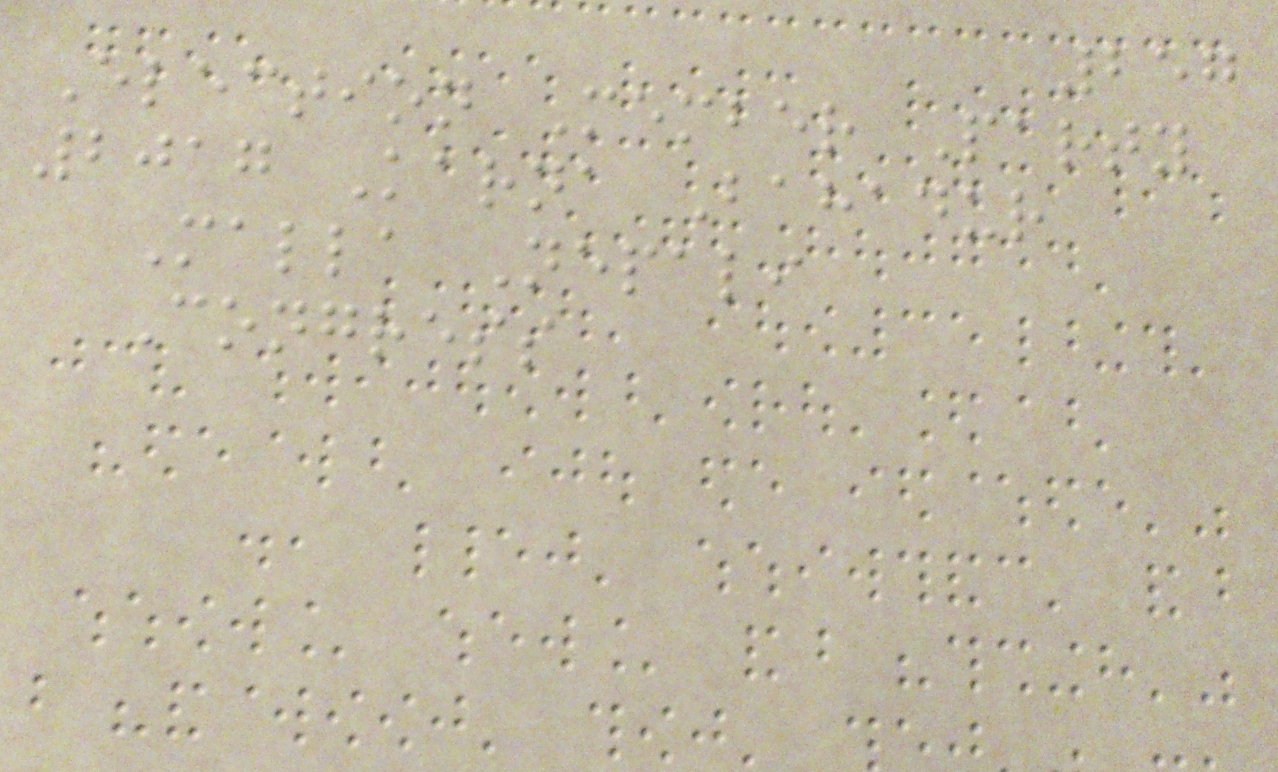257
Election Member Party
2017 Karna Bahadur
Malla Nepali
Congress
